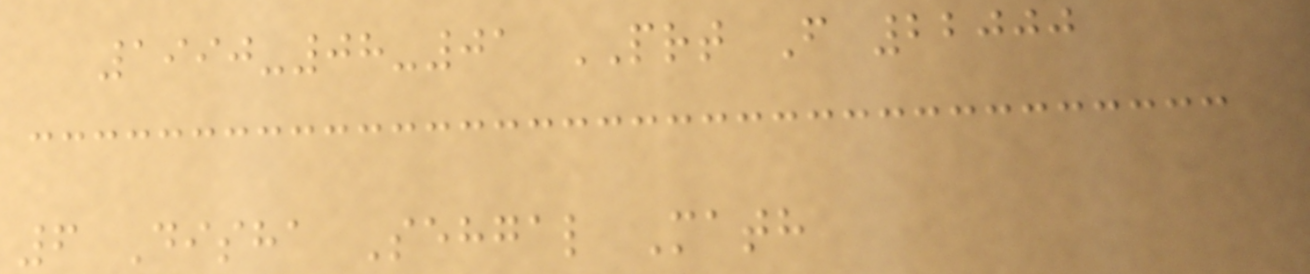1990-08-01 PRT F 22000
6 Disha Sehgal Math
